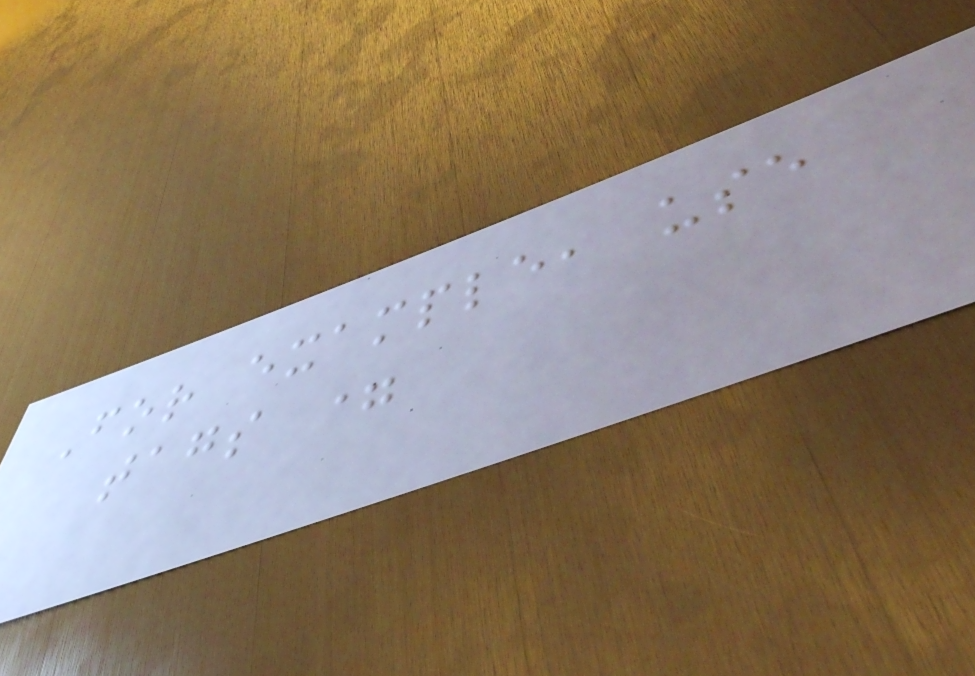For example, use
tags =
